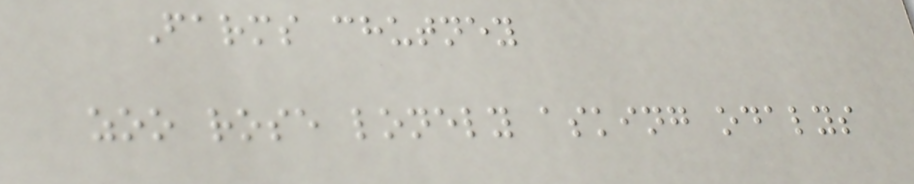Farms chutney
zoo rose lonely asking odalys
